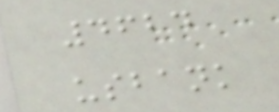4624
usbank
